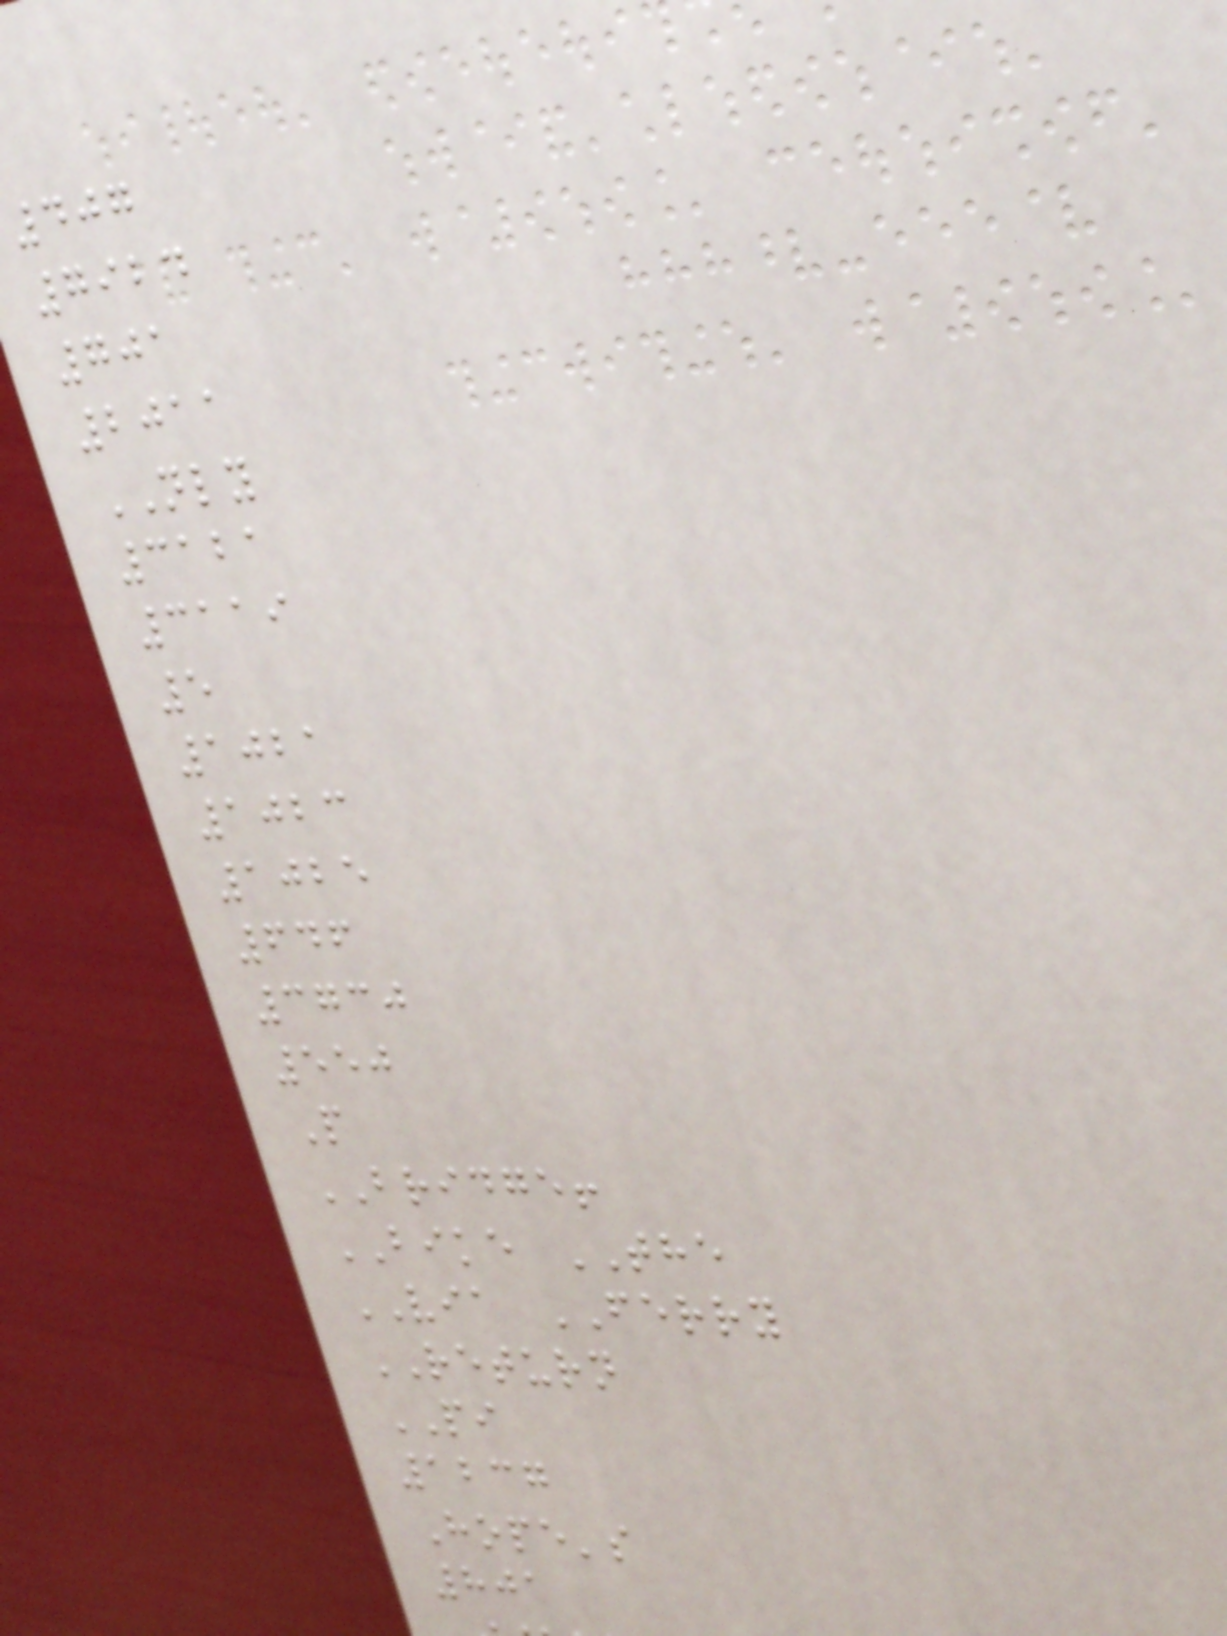407
7924
701
2011
NLY
3121
3119
5
1021
1023
1025
646
3730
550
P
BRIDGE!
BIKE THE
VIA FERRY
RETURN
PI
1237
Hope's
801
